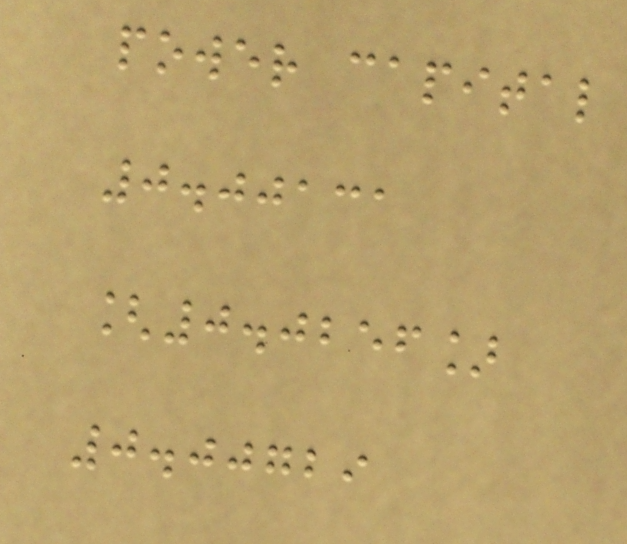power capital
0.00131
[0.0256]
0.00729
